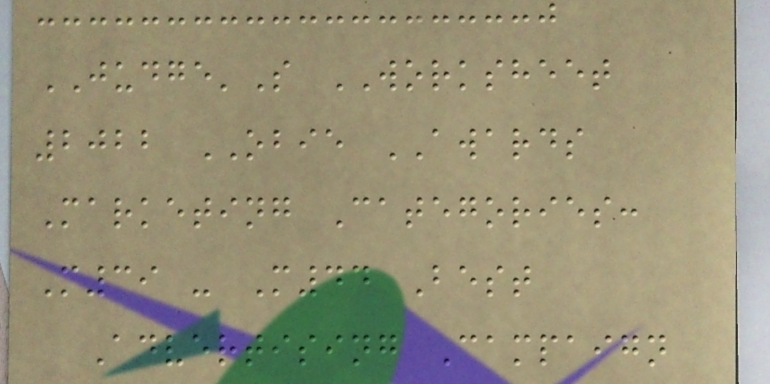JUDGE'S WORKSHEET
2022 OBIE AWARDS
Marketing Categories:
M39 - M44 Best
Advertising Campaign
